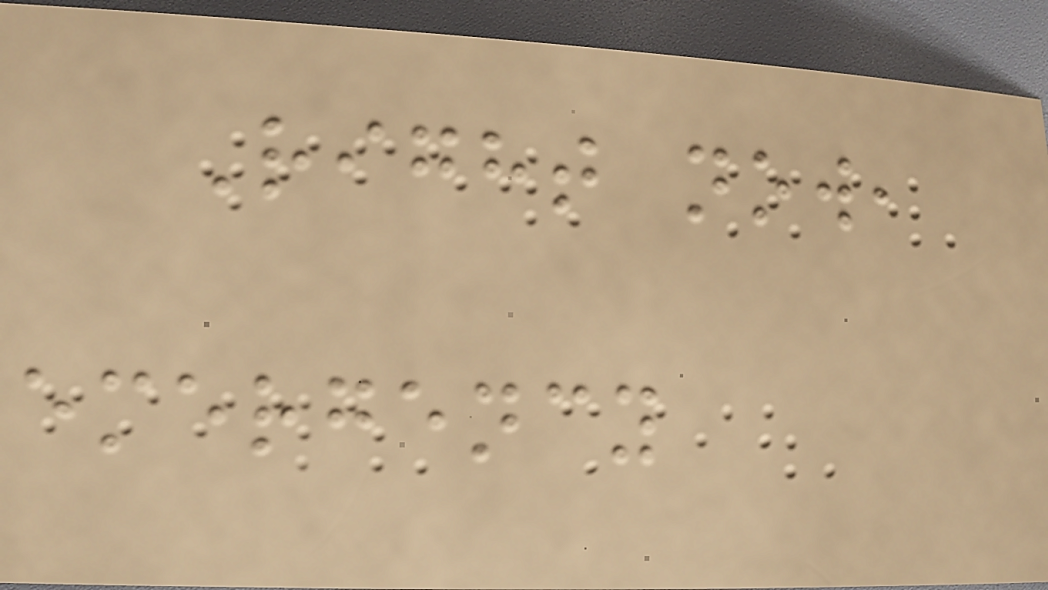Right now,
emergency
